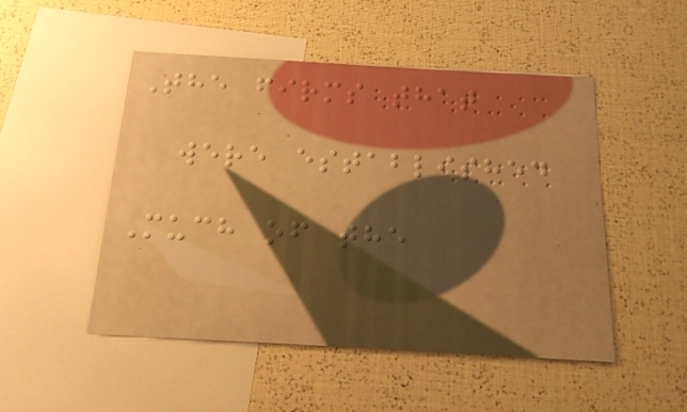The firms that
were established
Much of the
